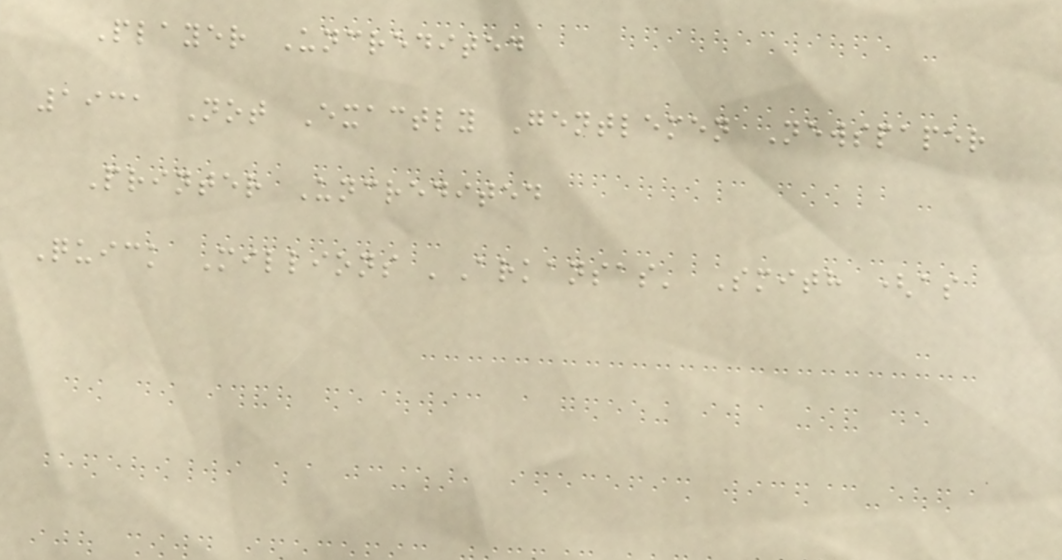Player Uncredited
1931 Not Exactly Gentlemen Newspaper
Printer Uncredited
Quick Millions 'Arkansas' Smith (as
